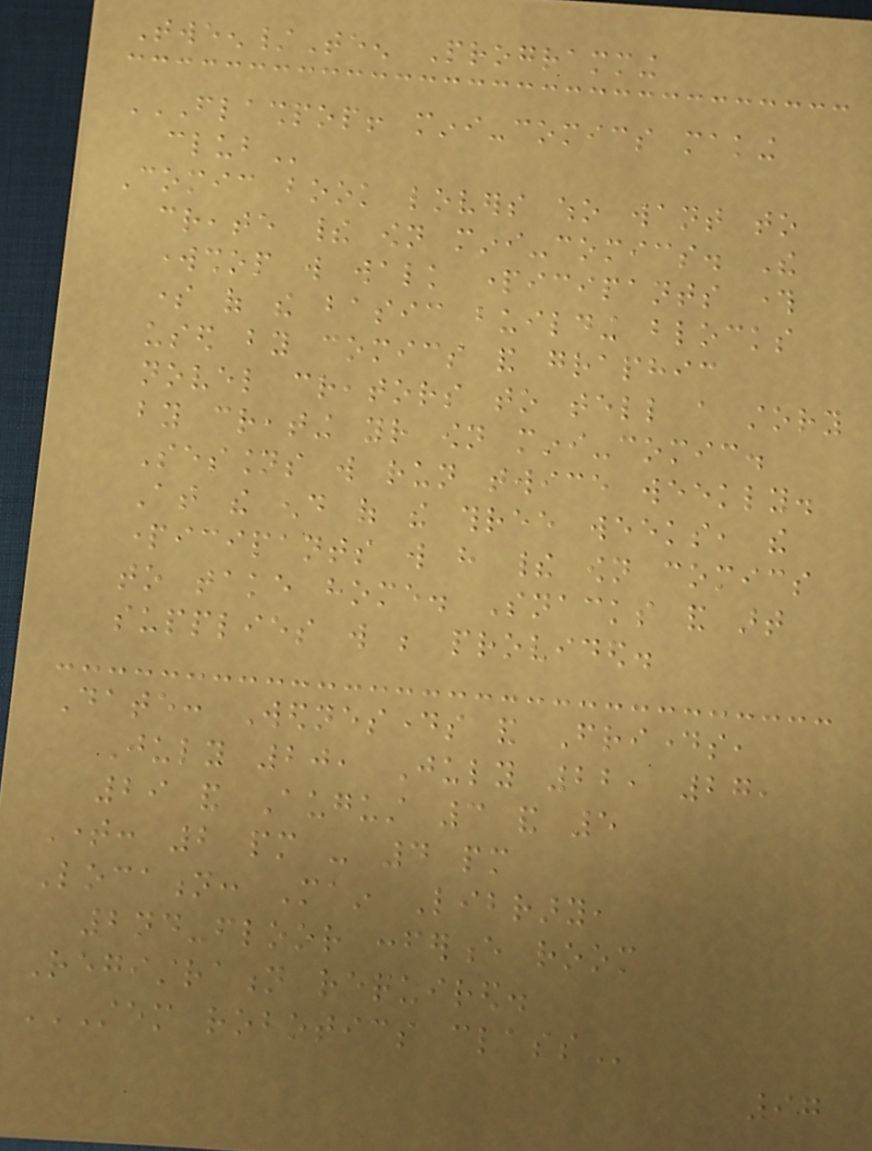Tween/Teen Programming
FLASHPOP! MINI-COMICS MAKING
CLUB
Comic book lovers who want to
create their own mini-comics. The
workshop will walk participants through
some of the basic building blocks
used by comics and graphic
novel creators to tell a story
by creating your own mini-comic.
Sessions will run twice weekly.
At the end of the three weeks, the
participants will have their own comics
to take home. Snacks and art
supplies will be provided.
Date: Wednesdays and Fridays,
July 20, July 22, 27,
29 and August 3 and 5
Time: 2 pm - 4 pm
Location: Main Library,
2nd-floor conference room
Registration required.
STEM ROBOTICS CLASS
97
